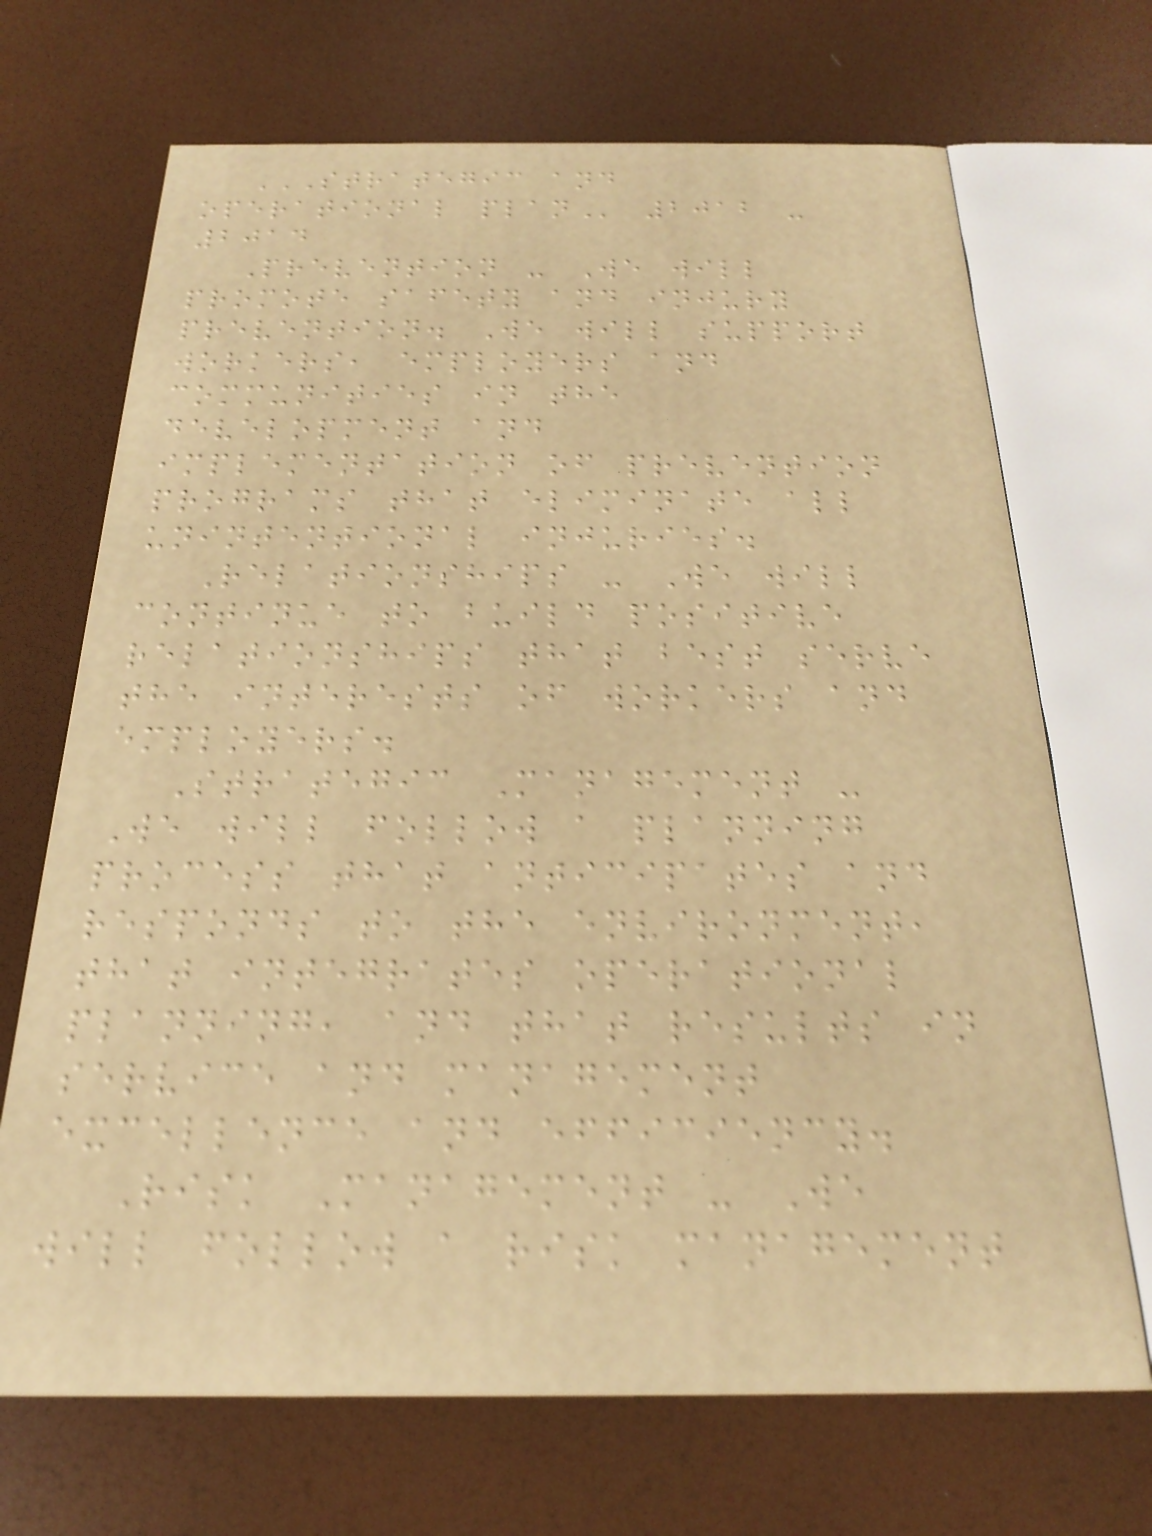STRATEGIC AND
OPERATIONAL PLAN 2012 -
2014
Prevention - We will
promote safety and injury
prevention. We will support
workers, employers and
communities in the
development and
implementation of prevention
programs that eliminate all
unintentional injuries.
Relationships - We will
continue to build positive
relationships that best serve
the interests of workers and
employers.
Strategic Management -
We will follow a planning
process that anticipates and
responds to the environment,
that integrates operational
planning, and that results in
service and management
excellence and efficiency.
Risk Management - We
will follow a risk management
